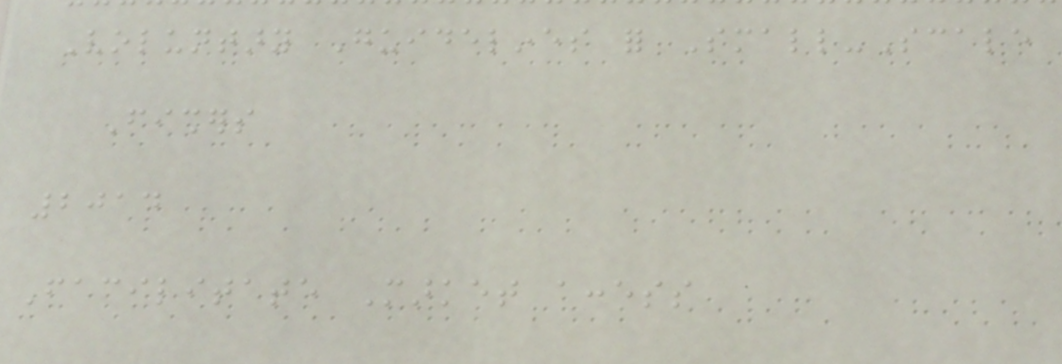Voluntary Guidelines for Small-Scale
Fishers
2014
Facilitate Market access
